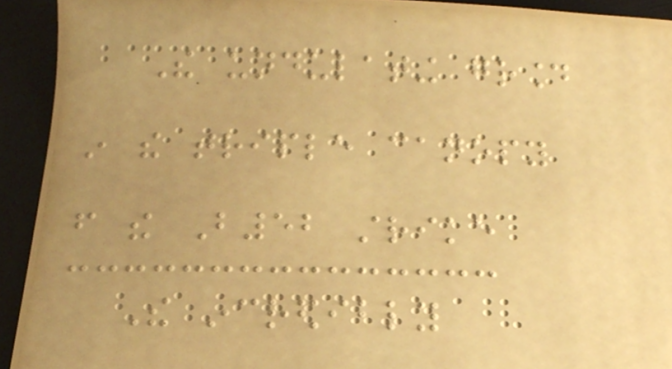The undulating ground
in the triple canopy
from the B52 strike
The incredibly
